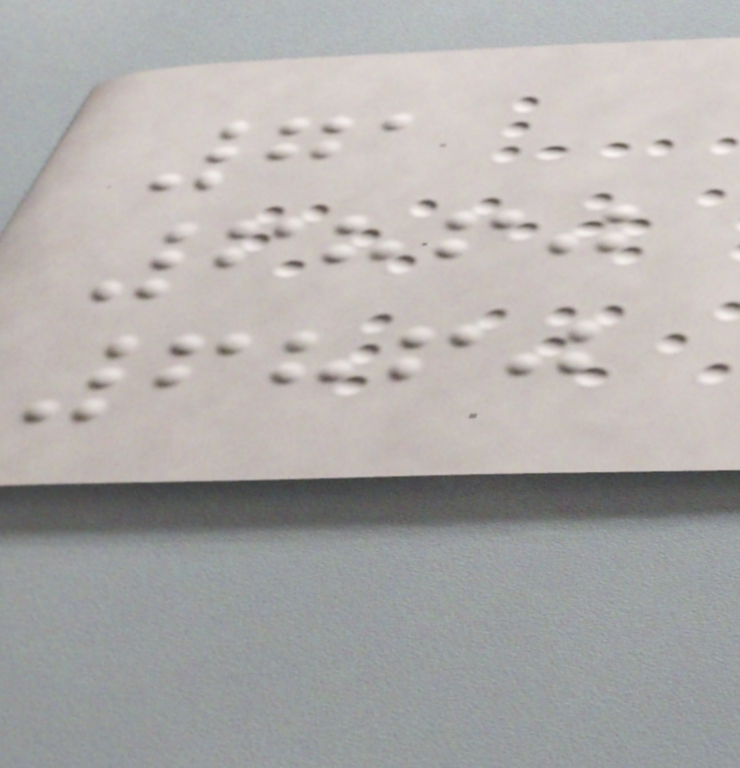71
6860
6860
